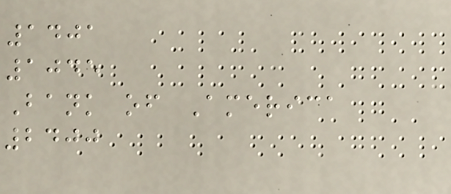1401
1045
Bank of America
2400
